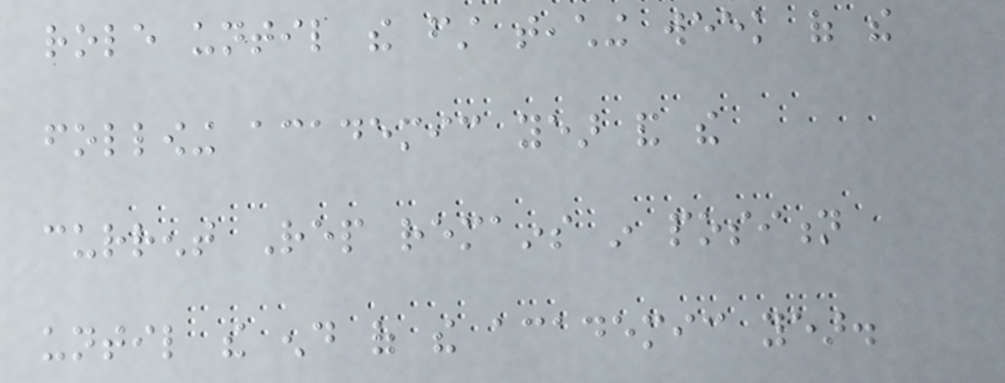role until the first teaching week of the
following academic year and the
current Rep remains in position
until the end of the academic year.
